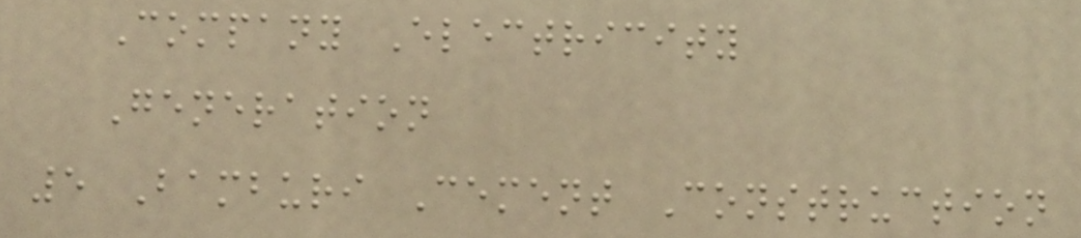Company Electricity
Generation
5 Bamburi Cement Construction
